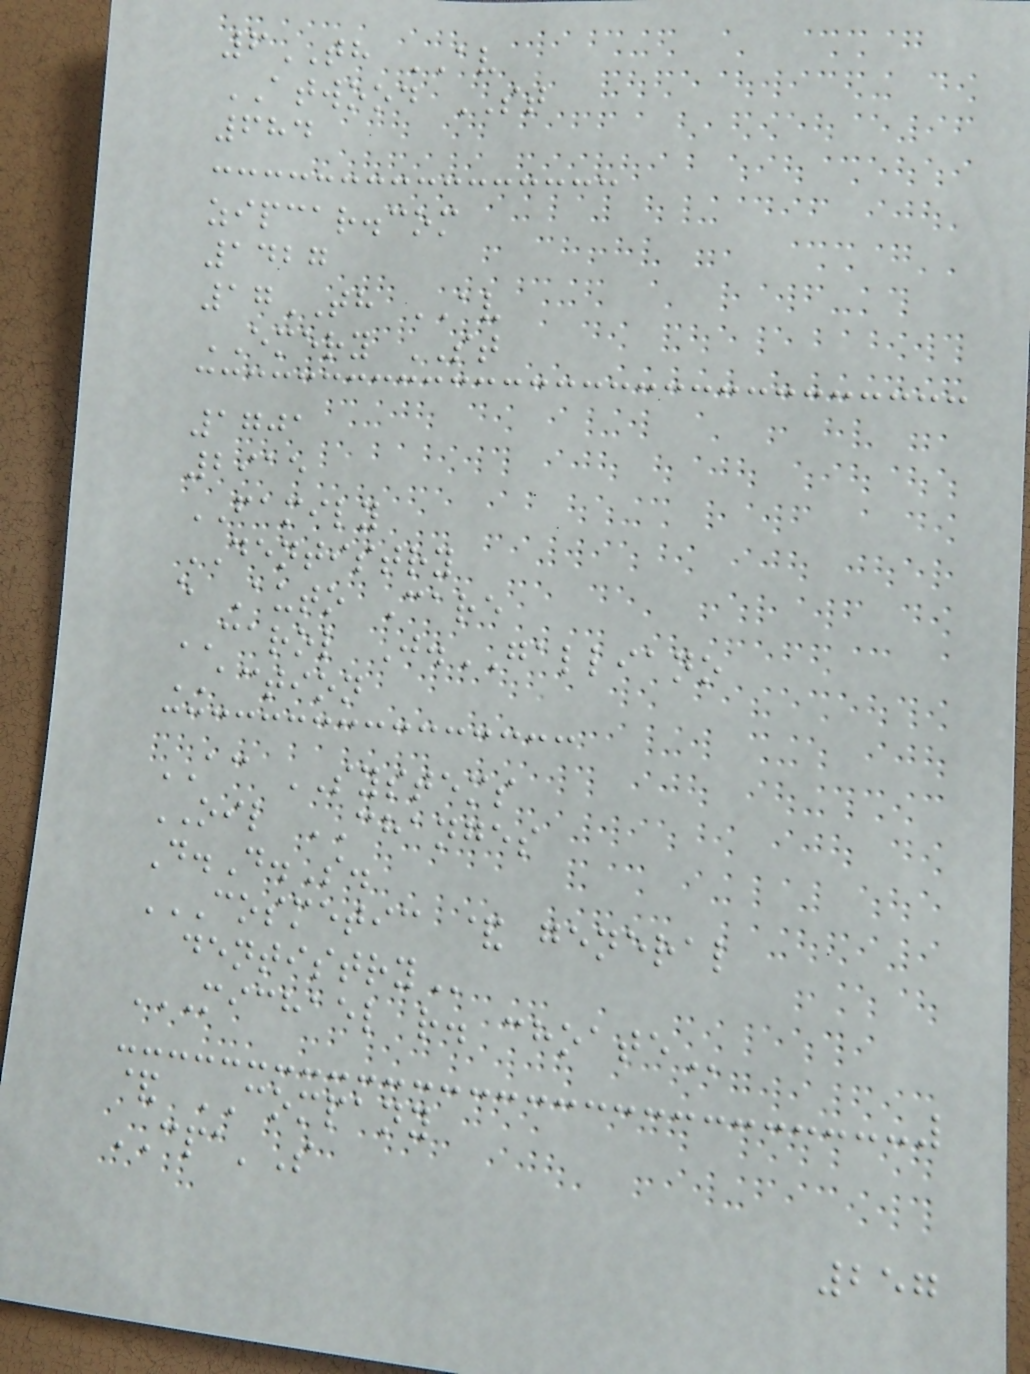6TH AV
ATWOOD ST
684
zipcar.com
1427
17TH AV
EMERY ST
1701
2915
FAMILY
DENTISTRY
e Auto Care
CAROL J.GALLIANO
ACTION
AC SYSTEMS
OIL CHANGES
D.D.S.
COSMETIC & GENERAL
DENTISTRY
MICHAEL R. CHOATE
& COMPANY
CPA'S
257
